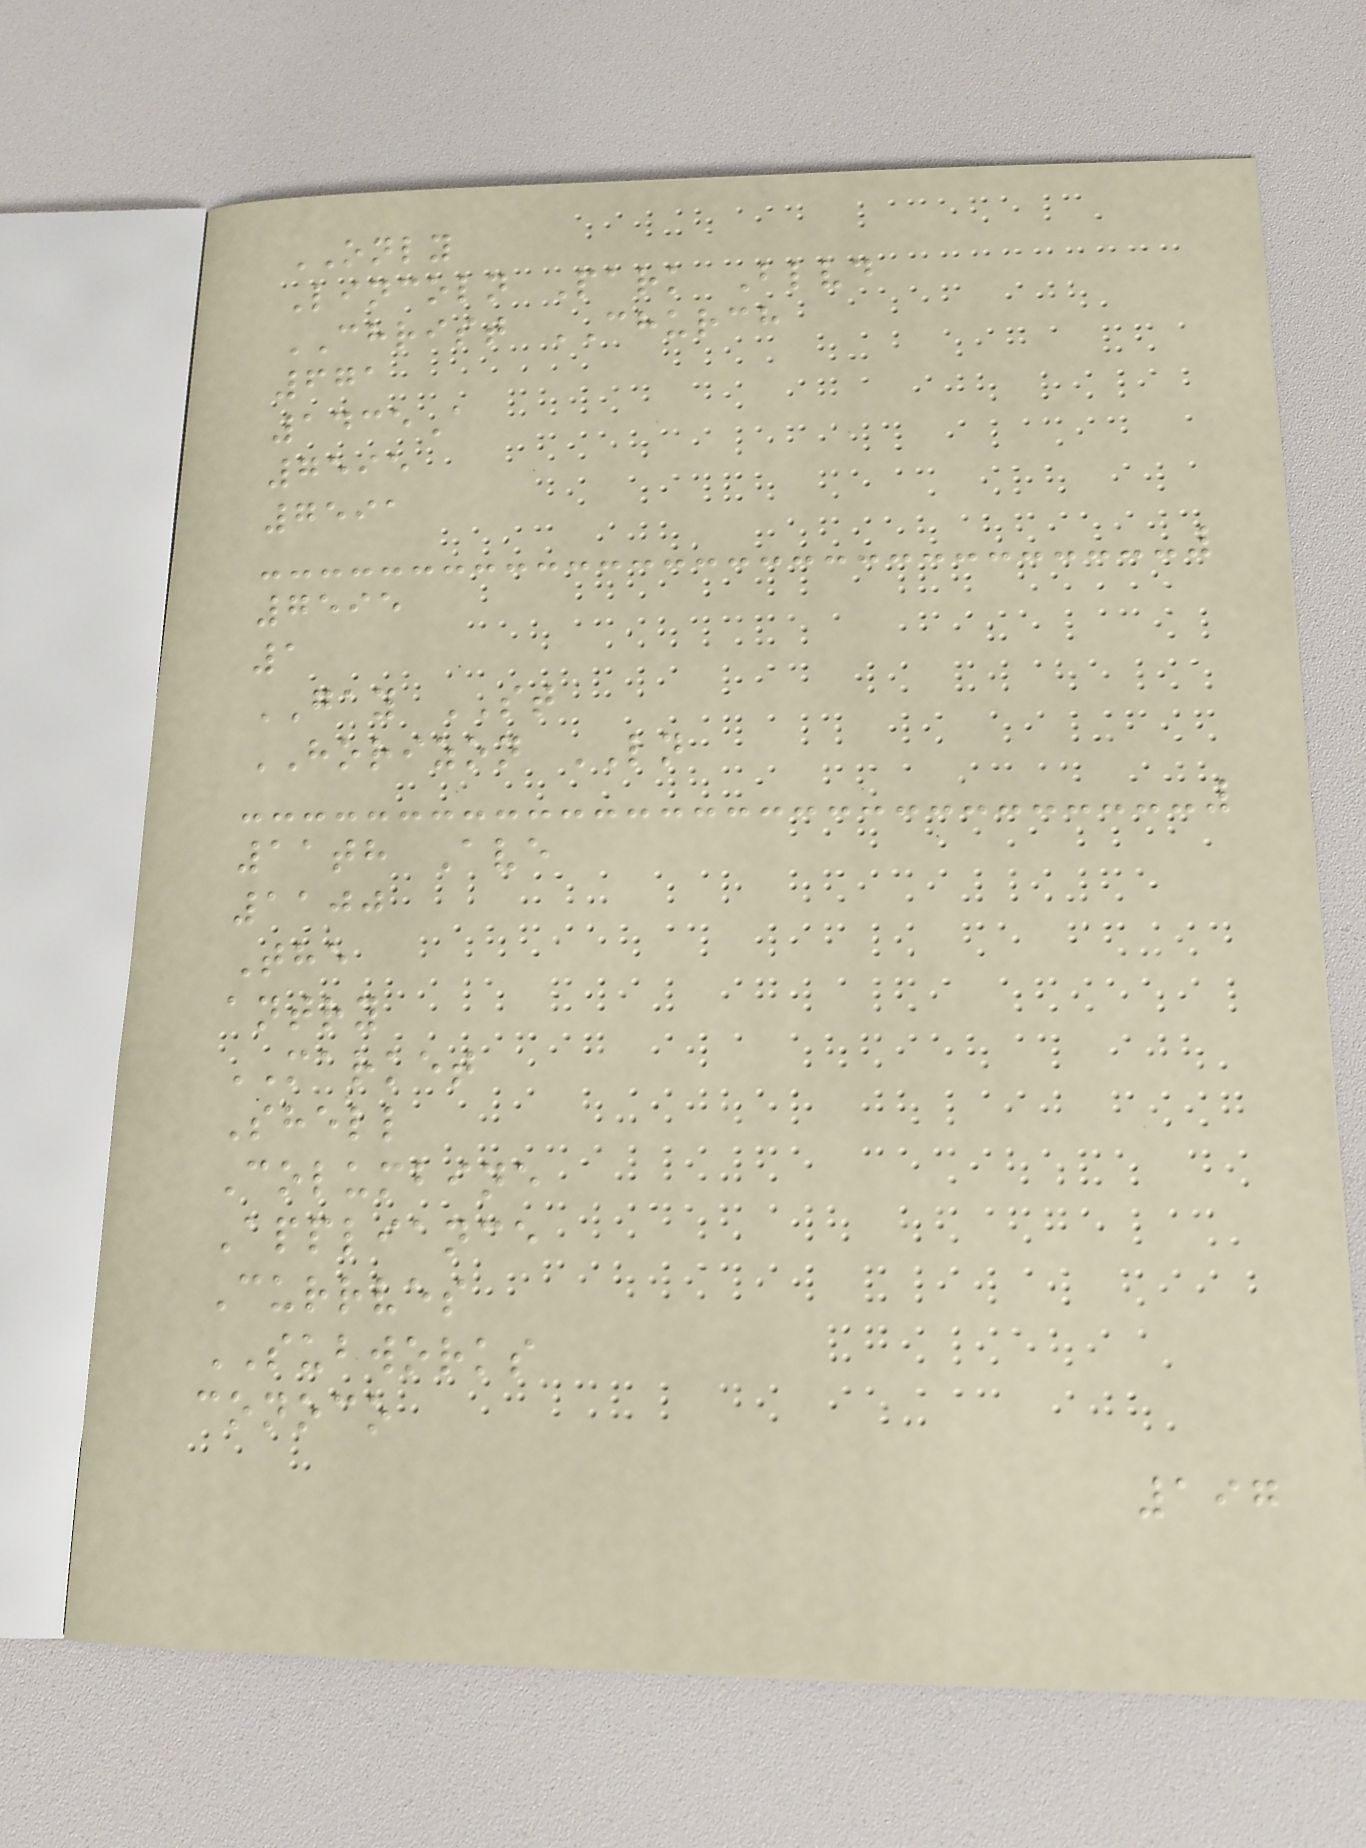ONLY
Lincoln Park Blvd
CHRIST CHURCH
671
1435A
7595
7591
7595
1
GAY ST
HORIZON LN
11th Ave
1100
The
antry
MARKET
Shell
Columbine
Appliance
Currves
SUBWORKS
conoco
197
